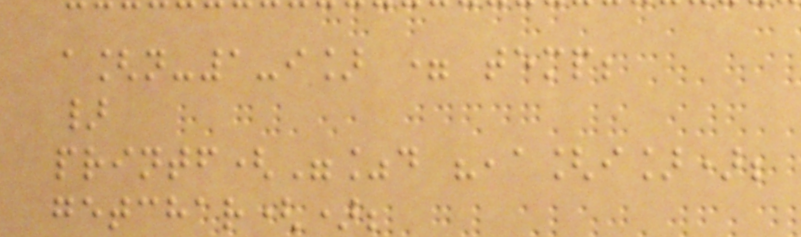a[n-1-i] = temp;
}
printf("%d ",a[i]);
getchar();
